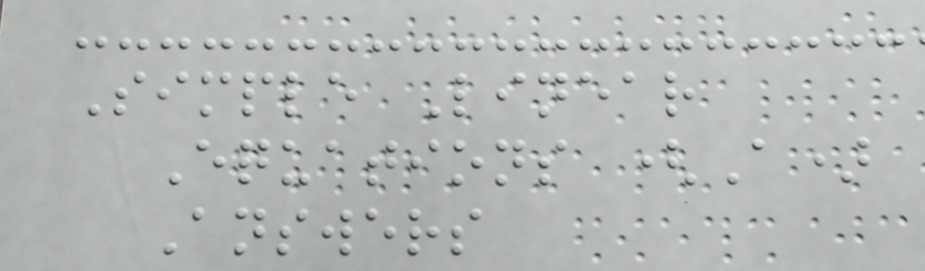Simple Linear
Equations (A)
Answers
